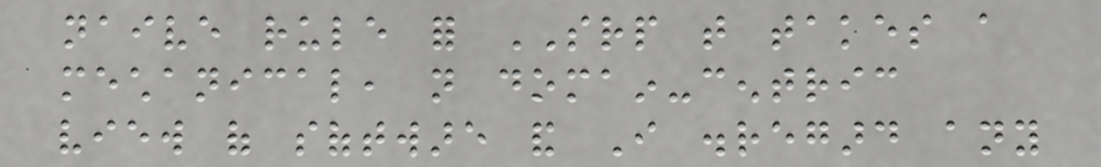naive rule for SRP that takes a
mechanical, not domain-centric
view of software and I disregard any
